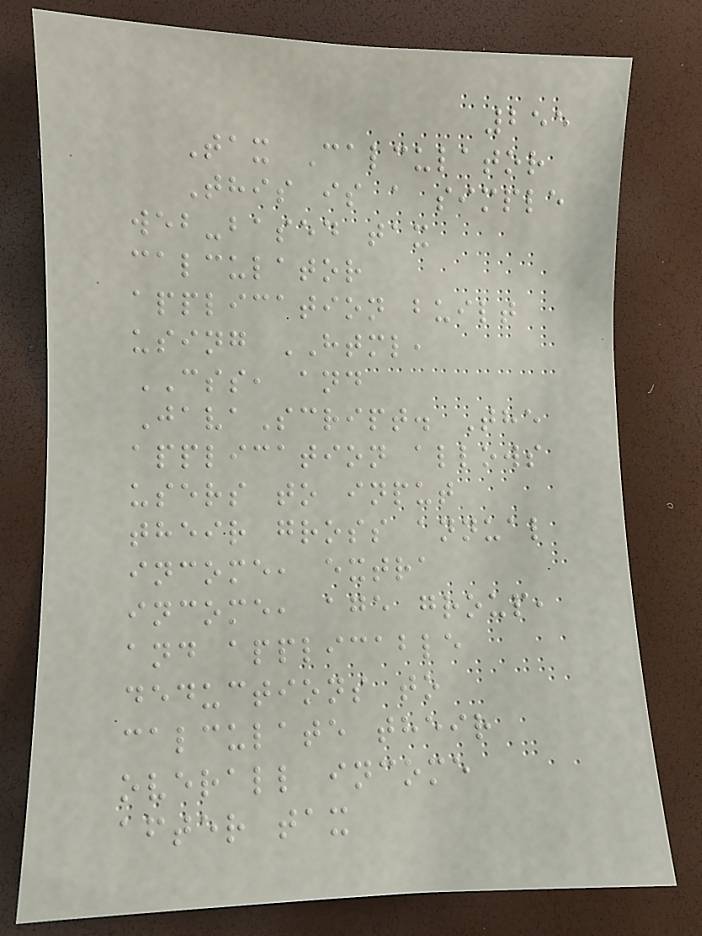255
Tax Calculator
This is a simple
web-based tax
calculator
application built
using HTML,
CSS, and
JavaScript. The
application allows
users to input
their gross annual
income, extra
income, age group,
and applicable
deductions to
calculate their
overall income
after tax
